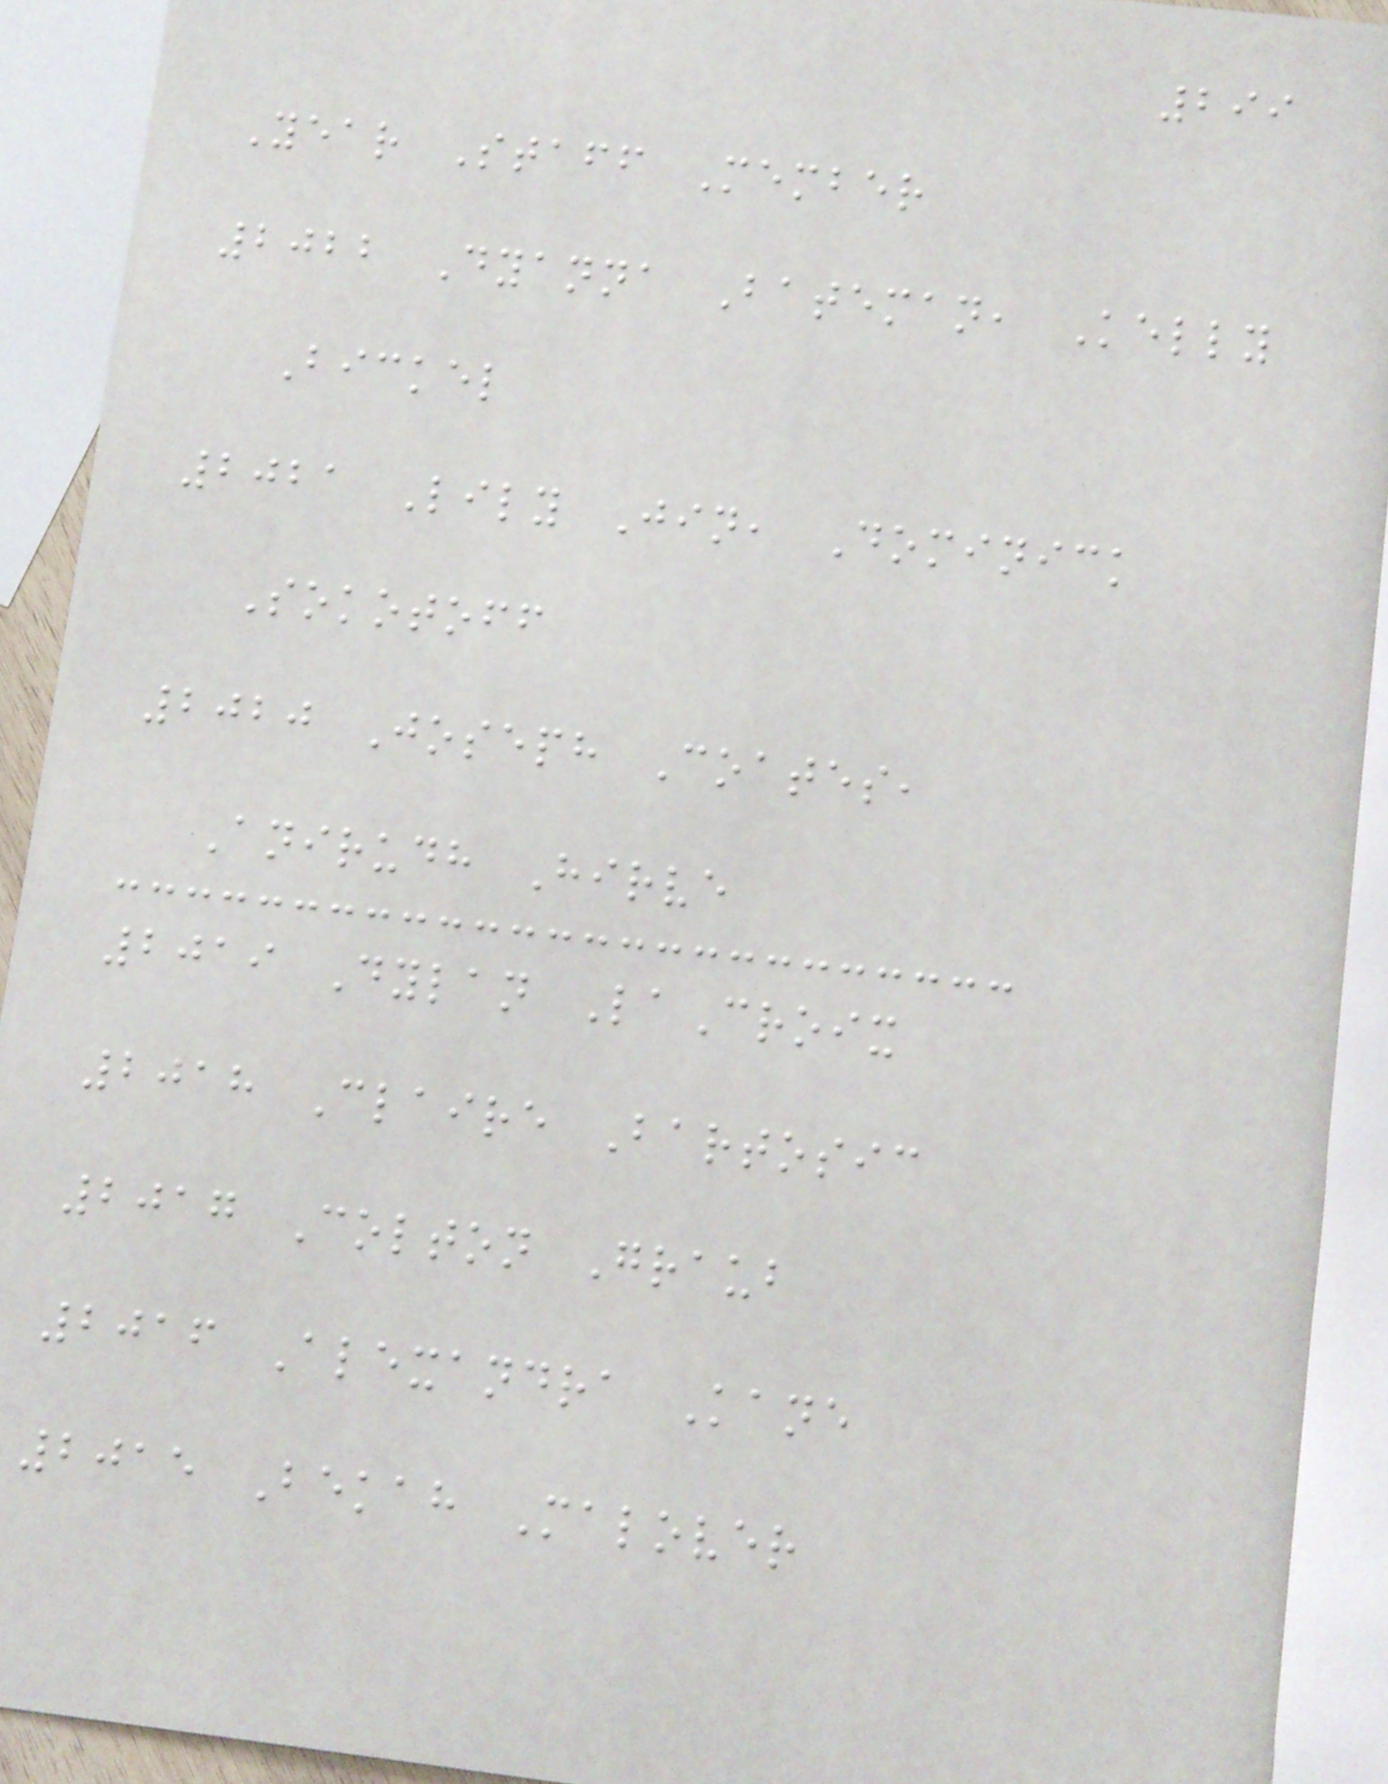299
Year Staff Member
2022 Dyanna Bateman, Kelly
Bickel
2021 Lily Jin, Dominick
Sokotoff
2020 Joseph Coates,
Anirudh Hirve
2019 Dylan LaCroix
2018 Claire Bartosic
2017 Colton Graub
2016 Alexandra Kane
2015 Bekah Malover
